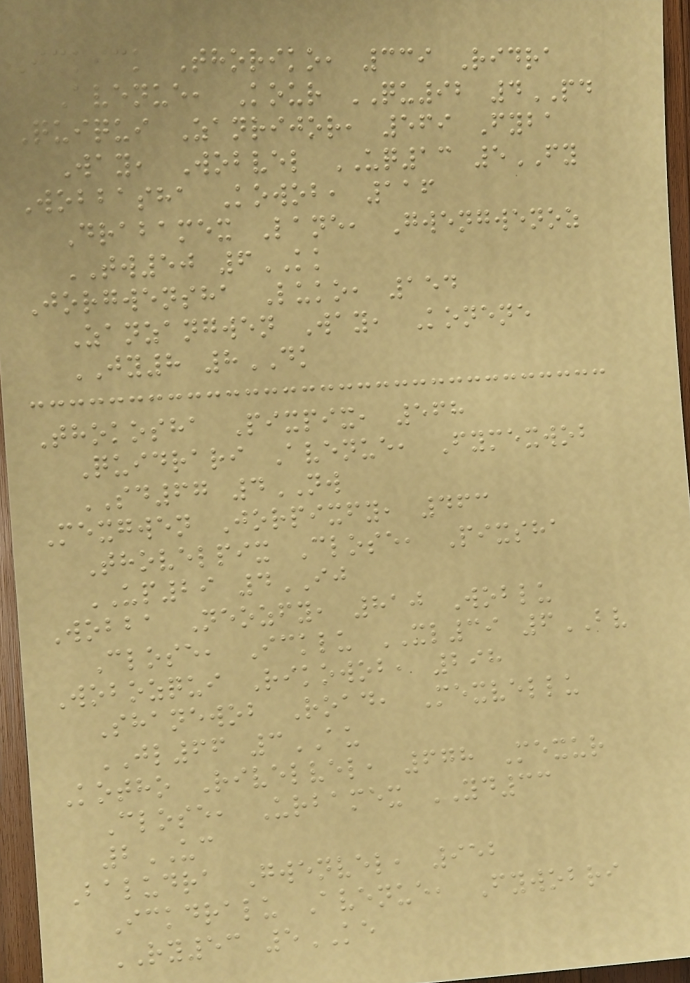Ickick Thoriko, 339 Ridra
Avenue, Kour QU92 4PD
Quiqui Zanrijor, 569 Fyba
Way, Wobvel UQ13 5FY
Wobbasha Kowob, 116
Drabamex Lane, Gwengwenoz
TW50 6KK
Jorgwensha Luko, 154
Zanzangwen Way, Konene
JY8 8DK
Thokosha Pixpix, 568
Quidrari Avenue, Fymexwob
SD67 4NW
Mexgwen Jorpixfy, 463
Thovelpix Close, Pixsha
UP29 4IJ
Wobba Neozfy, 810 Woblu
Close, Icklu XL39 6BV
Wobozqui Rikowob, 298
Shanewob Road, Mexvellu
JL66 3AU
Kotho Rivelvel, 678 Mexur
Close, Urbamex YD33
2UC
Baludra Gwenvel, 952
Ickdralu Avenue, Fywobri
RY53 5KE
